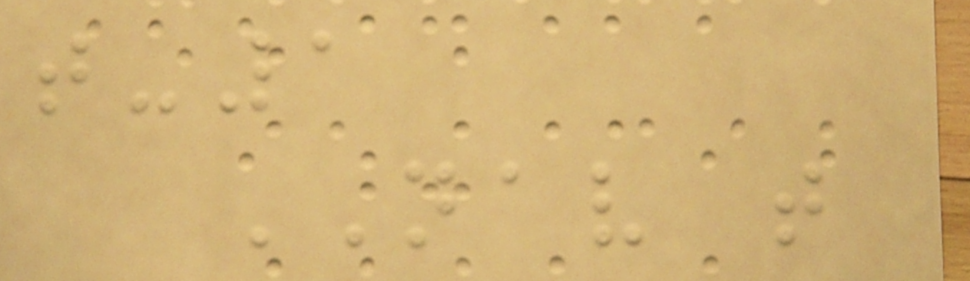t-1
NAV t
